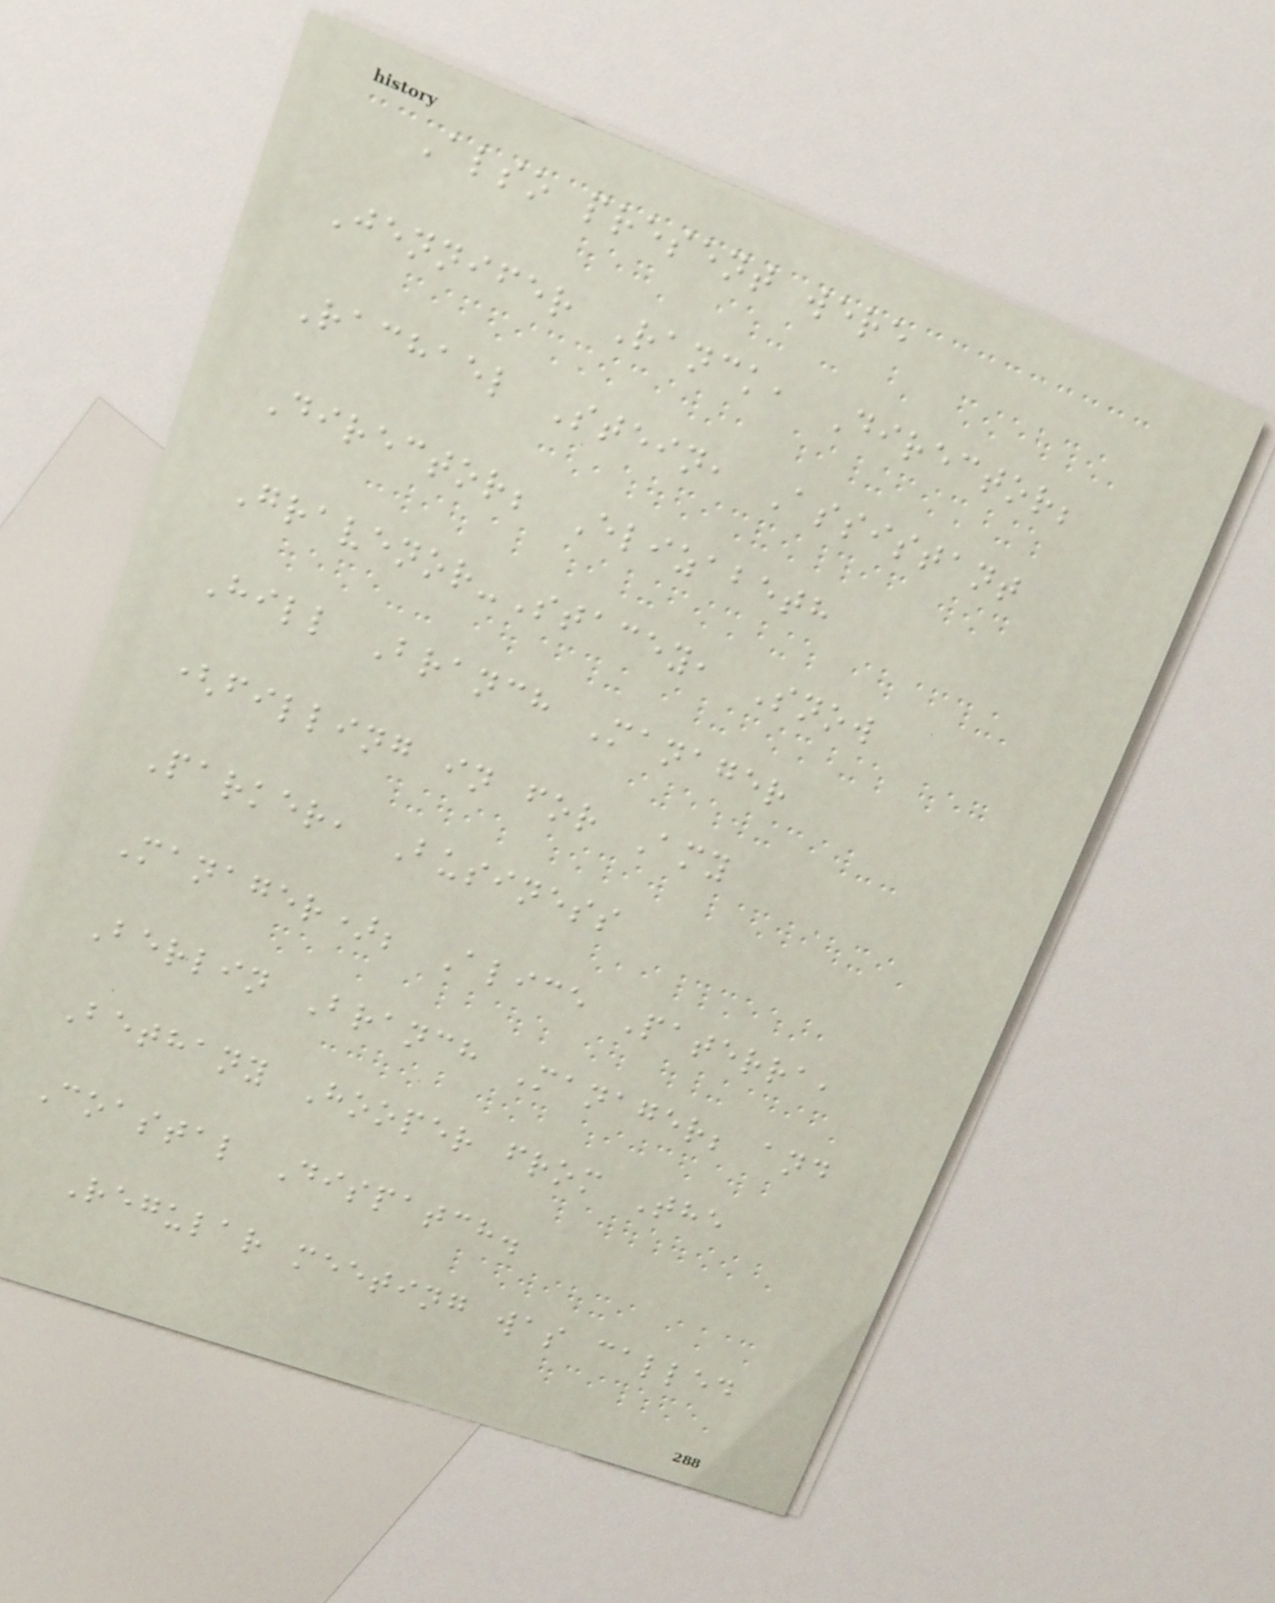Also present were
Jennifer Ranck, Director;
Rachael Stein, Assistant
Director; Elizabeth
Gravenor-Stacey, Snow
Hill Branch Manager
(filling in for Amy
Parker, Business
Manager); Alice Paterra,
Berlin Branch Manager; and
Bethany Hooper from The
Coastal Dispatch.
Regular meeting was called
